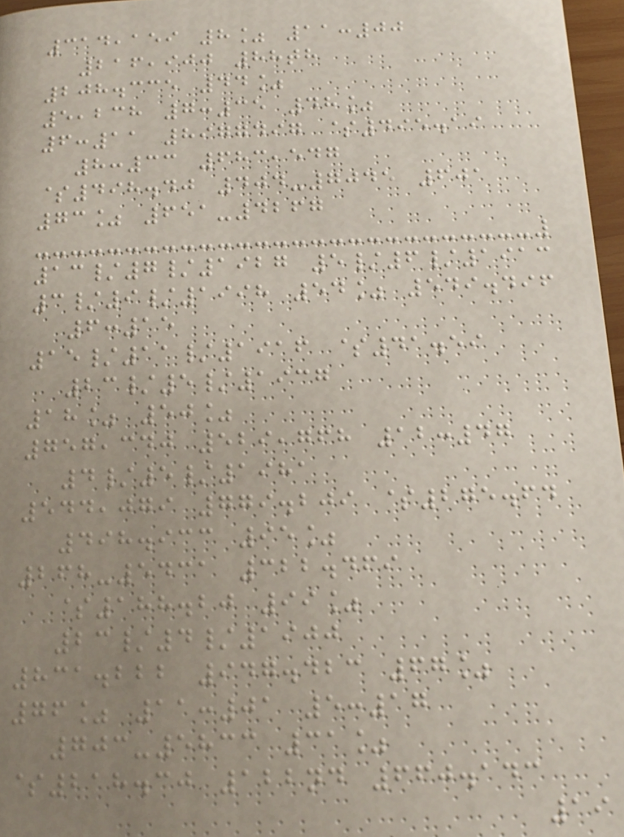314,159 8% 11:00
216,900 88th
208.335 44%
5,238 7:35 48%
6:11 8977497 $495.19
8:33 683,547
$498.40 404-7045 601
73% 651-4267
13/7/1927 5/6/1913
3/9/1998 54% 549.496
6:15
15/11/1916 $41.59
23/5/1937
18% 50%
757,340 529,768 12:47
4/5/1981
544,079 779.209 $275.64
498.933 95%
268-5431 322.469
$188.20 99%
23/4/1900
831.222 947.423 67%
76% 11:01 5:17
703-5833 31%
$218.30 122nd 660.143
19
